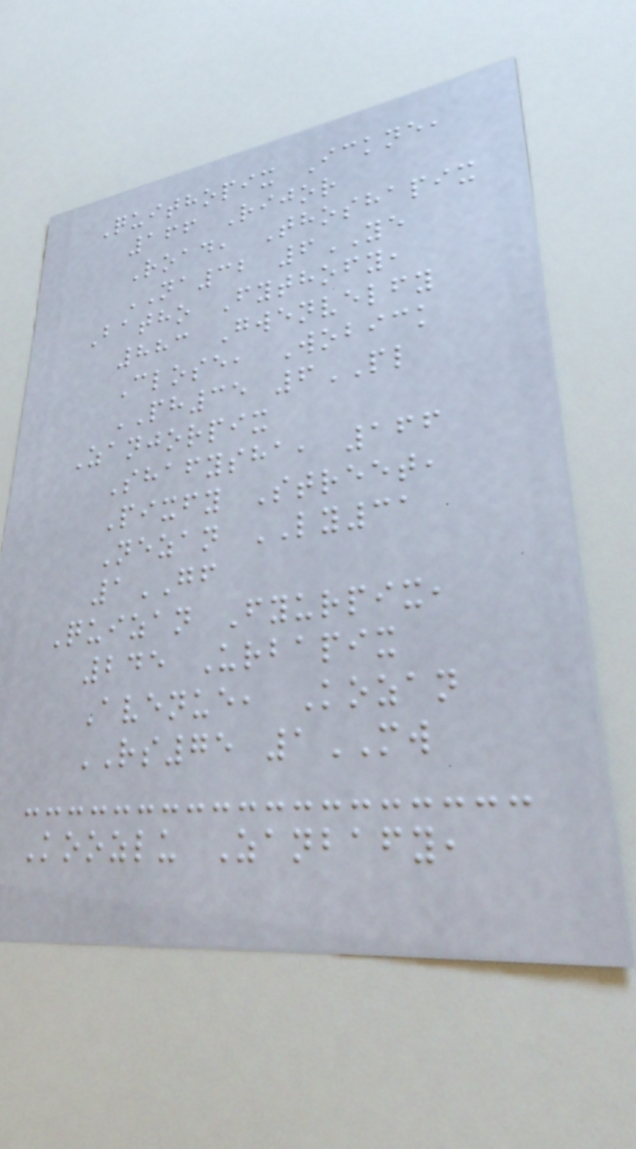Quithopix Ickne,
166 Rijor
Road, Thoshapix
NA32 6YE
Batho Fythofy,
883 Gwenvelfy
Close, Wobick
PH35 6PL
Zanjorpix
Shafysha, 166
Pixfy Street,
Nezan LY31
1GF
Quizan Fyurpix,
245 Urbapix
Avenue, Kozan
RS75 1MW
Koozlu Zanbafy,
